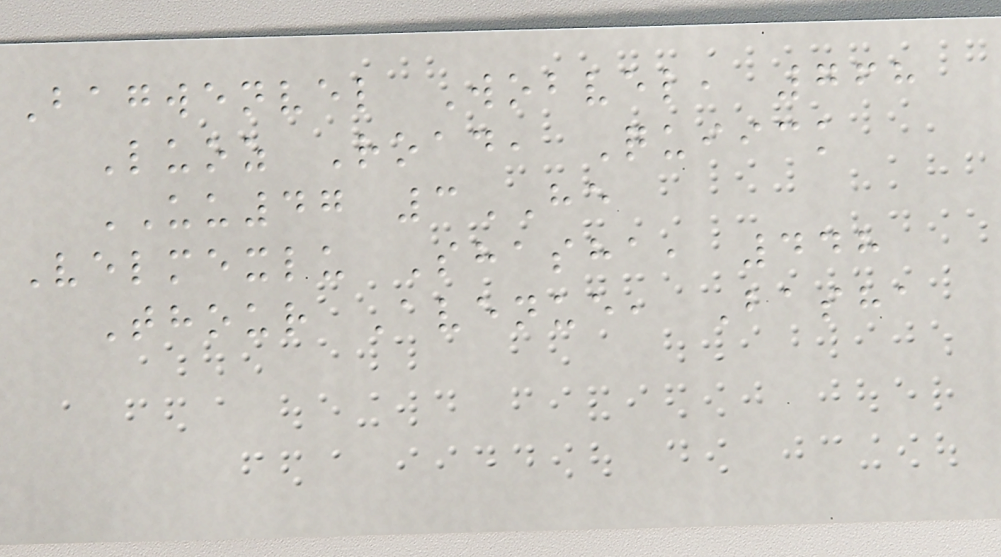Bagwenvel Wobvel, 768
Luoz Road, Quiick
UU47 3HE
Velmexlu Shasha, 448
Thour Avenue, Basha
